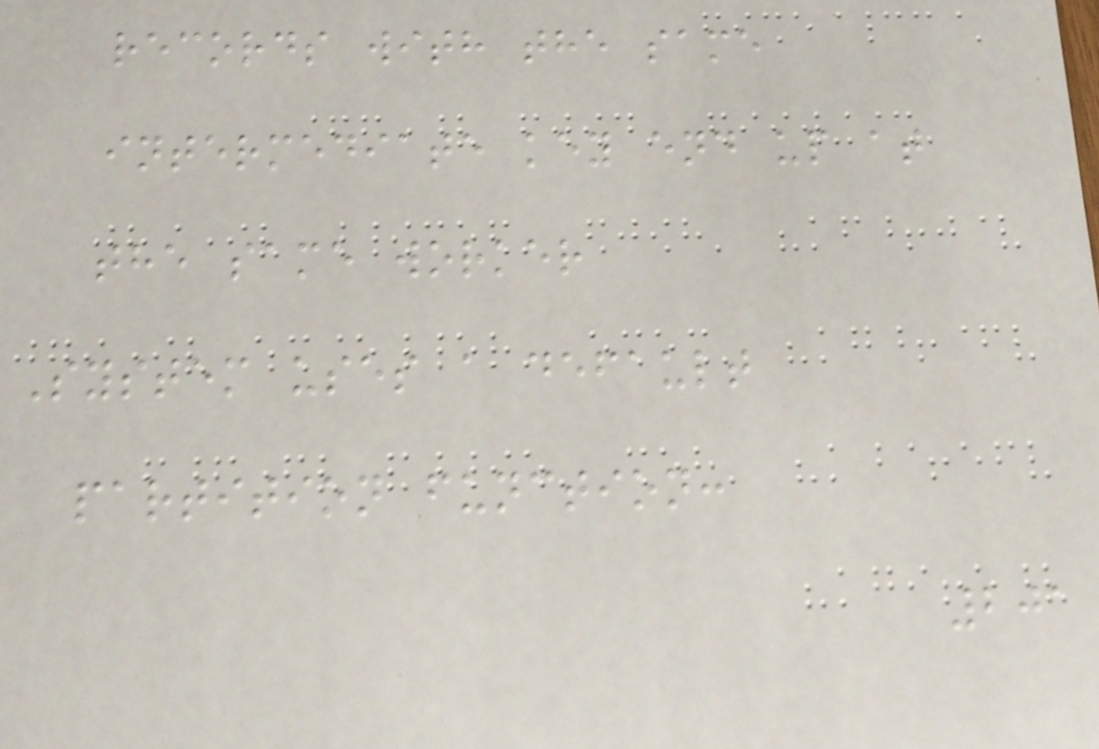records with the same
intermediate key end up at
the same worker
System uses a default
partition function:
201
